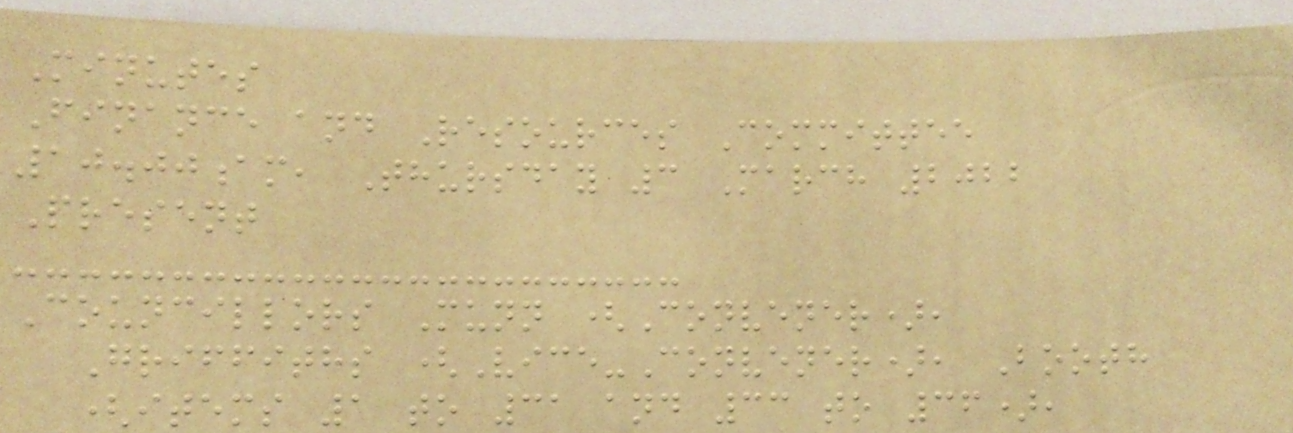Minutes
Finance and Resources Committee
10.00am, Thursday 3 March 2022
Present
Councillors Munn (Convener),
Griffiths (Vice-Convener), Booth
(items 1 to 31 and 33 to 36),
